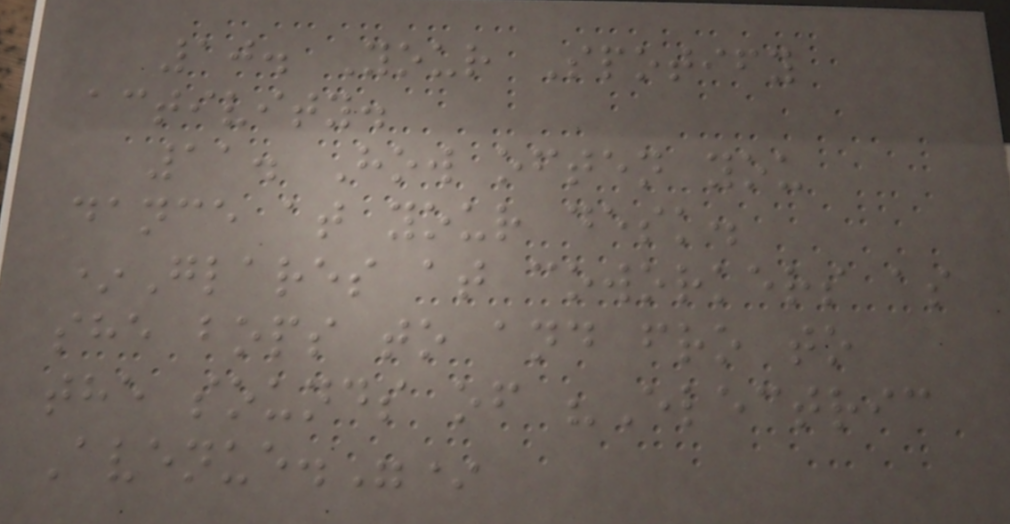10. Your Spotify
activity.
11. How often you
dance at your desk.
*Glares at coworkers as
she bops to and fro to
the sounds of "Electric
Avenue."*
